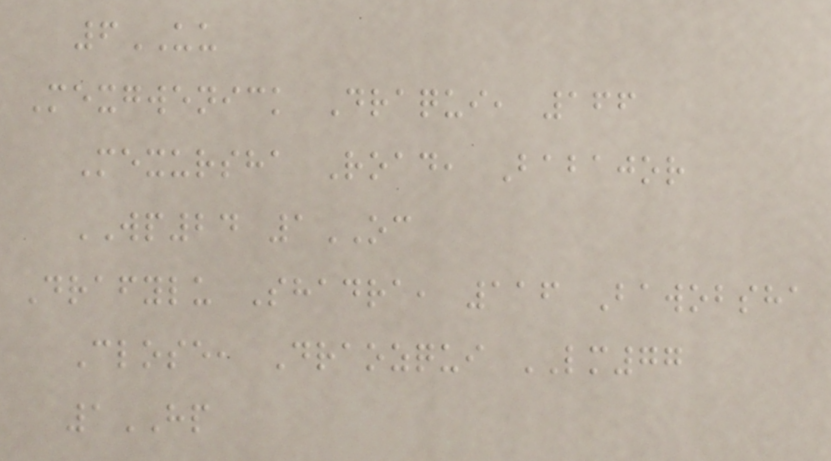6UU
Mexgwenick Draqui, 166
Mexursha Road, Babajor
WP24 1OC
Drafylu Shadra, 116 Bawobsha
Close, Draozqui LM77
1HP
